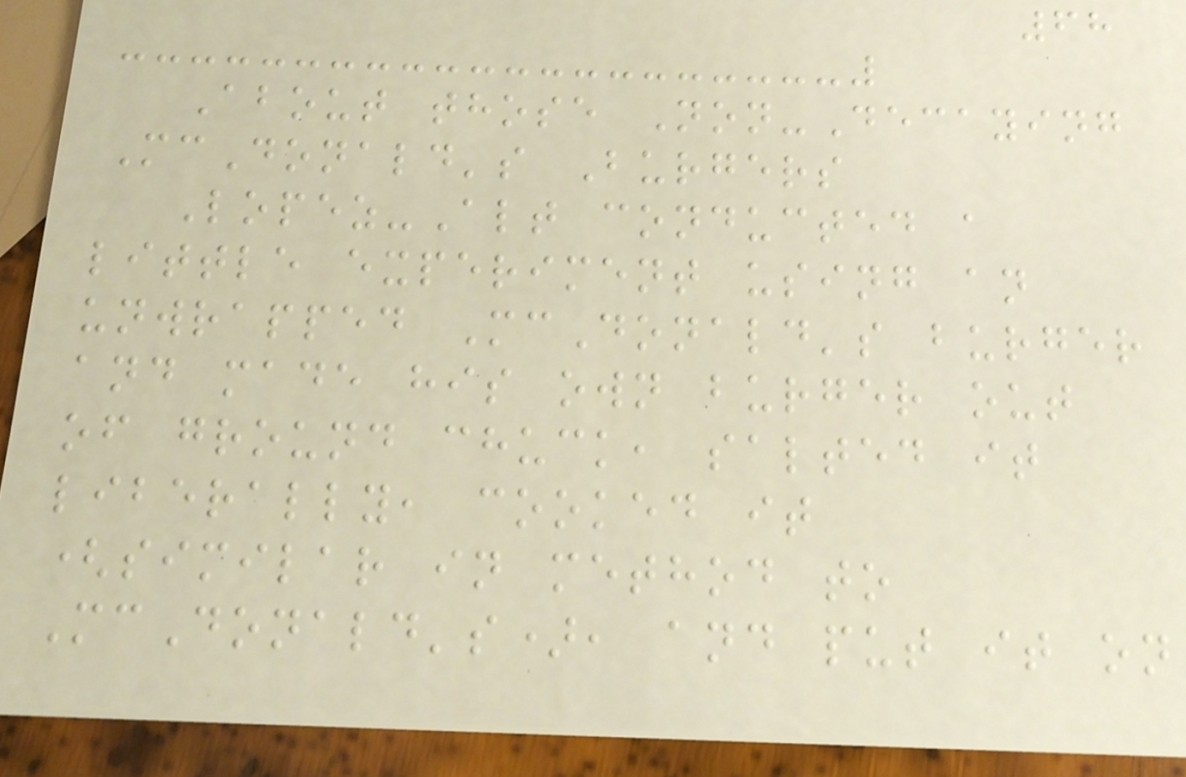68
About those Non-Decaying
McDonald's Burgers
Lopez-Alt conducted a
little experiment using an
unwrapped McDonald's burger
and made his own burger out
of ground chuck, salted it
liberally, cooked it
(similar in method to
McDonald's), and put it on
